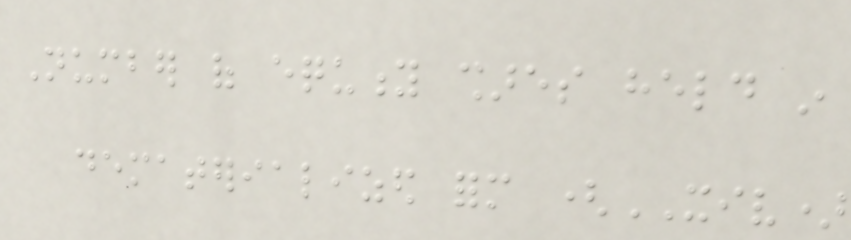Number of equity shares held in
dematerialized form (XIV)
